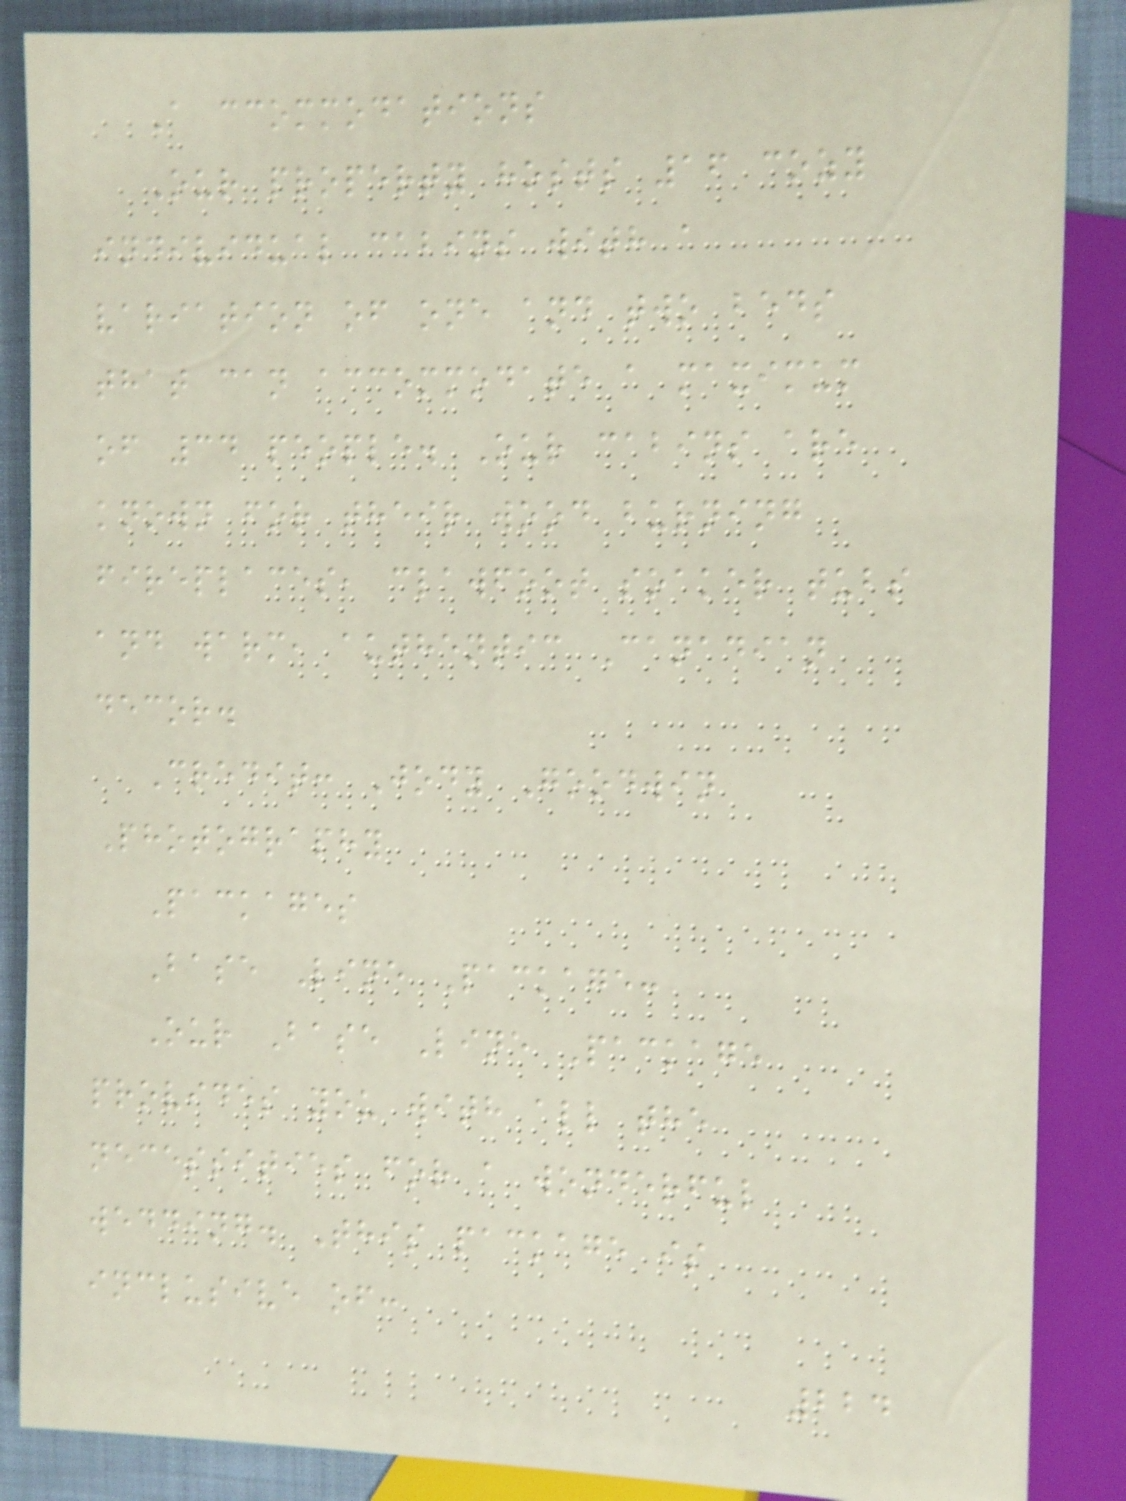A ccommodations
Our property hosts 16 cozy
individual cabins with a
variation of one and two beds
that can accommodate a maximum
of 34 people. Our cabins are
known for their wood burning
fireplaces, clawfoot soaker tubs
and warm, authentic Canadian
decor.
Credit: Jody Goodwin
Photography
Packages
Base Line Package:
Our Base Line Package
provides you with all the
necessities for a wonderful
wedding. This package is
inclusive of:
224
